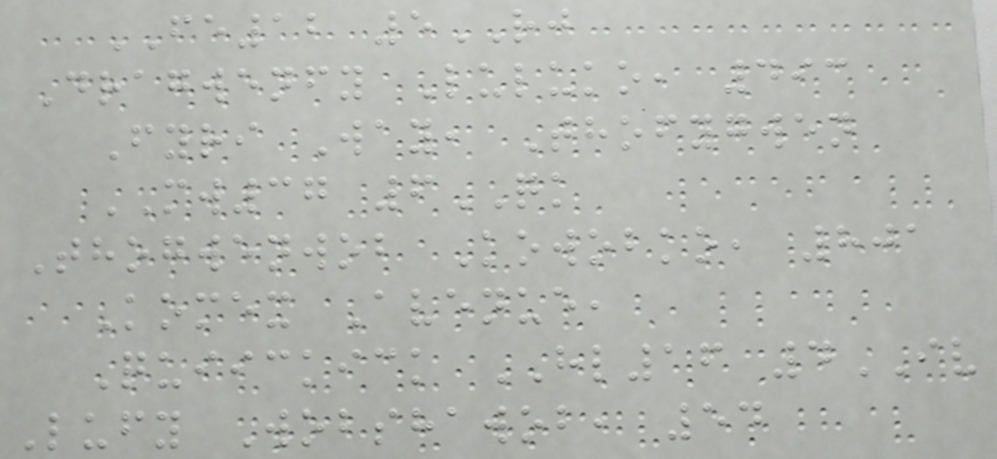FE12 5RJ
Dragwenfy Luluko, 493
Fyri Way, Thofygwen
MW37 6QK
Thogwenwob Kowobko, 801
Komex Avenue,
Quiickick HL16 4IV
Lufy Wobshawob, 54
